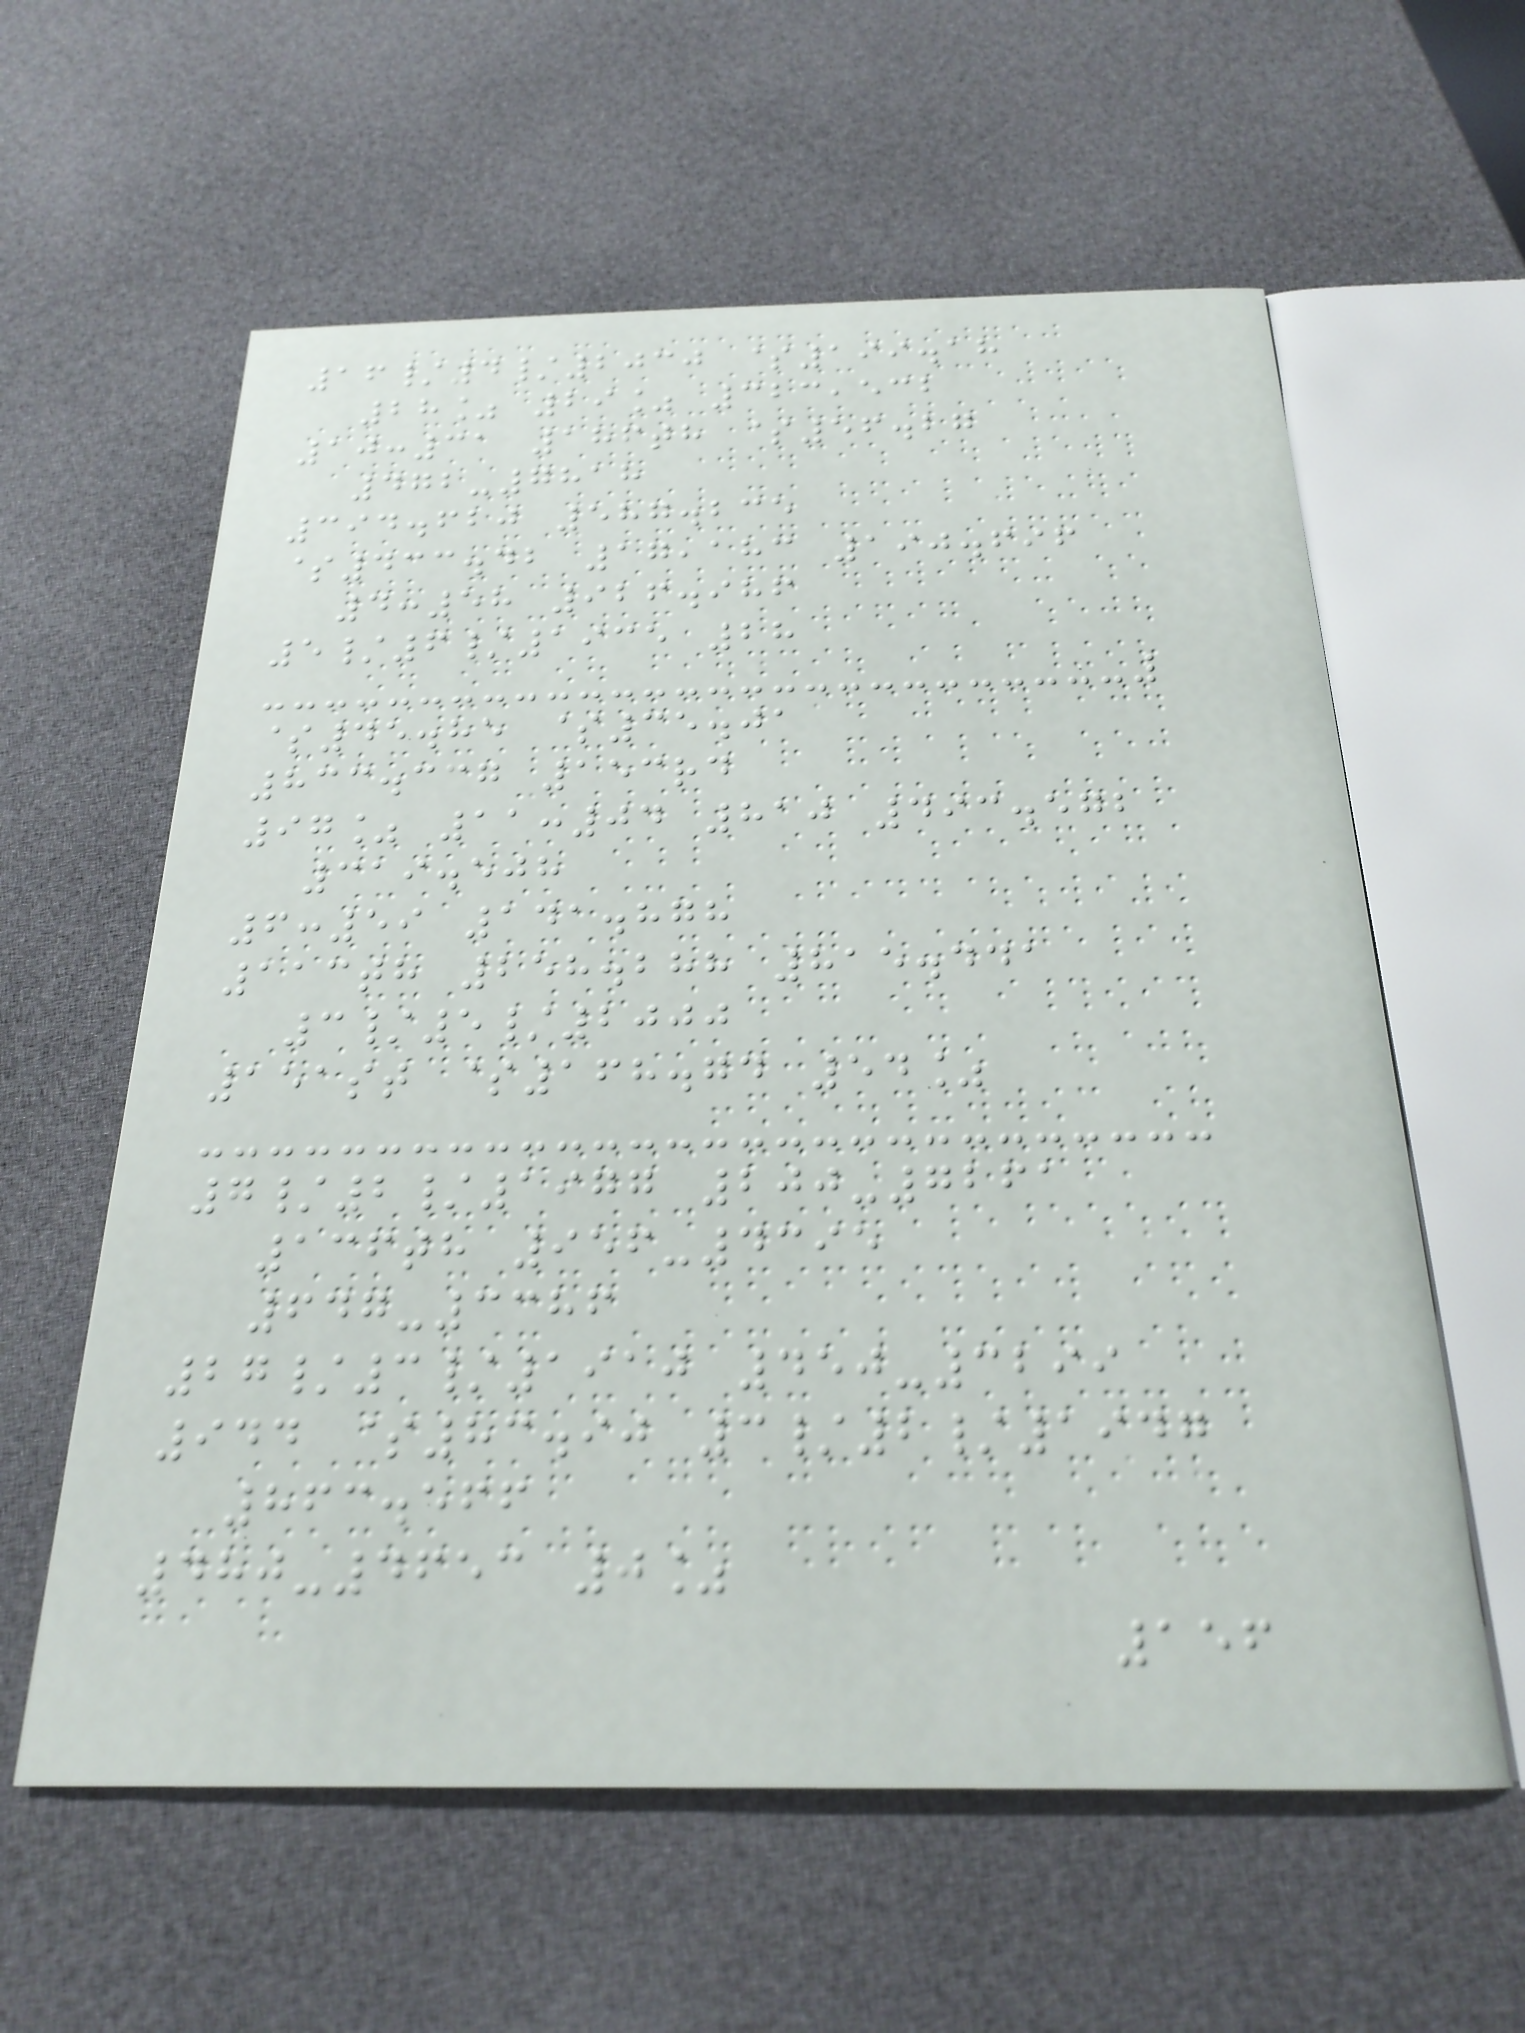16/4/2030 $199.18
28% 29% 323,532
10:31 186th $56.27
472-7818
394.620 587.235
$433.42 17,183 190.696
4:58 926.986
5/6/1935 28
$45.85 $35.01
833.337 153rd
97% 11:04 810 493.572
319.508
6:59 141.878
113th 258.288 815.441
3/5/2000
151st $168.74 54%
7/2/1977 200-7261
136th 956-4395
647-3386
27/3/1910 450-3299
944 $83.90 3/2/1947
863.566
480-4653 0%
156
